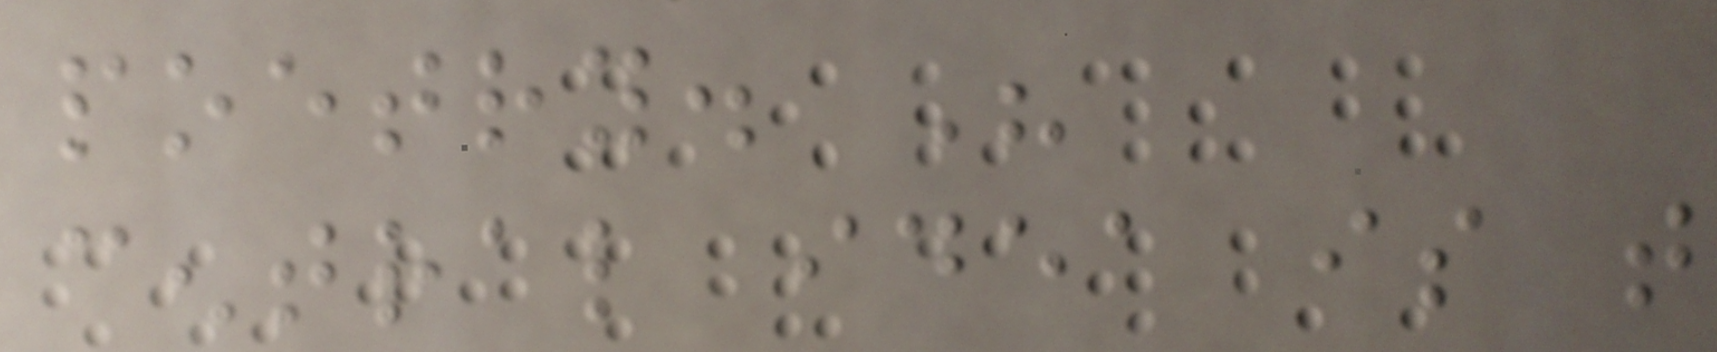poetry. His
central idea is that
